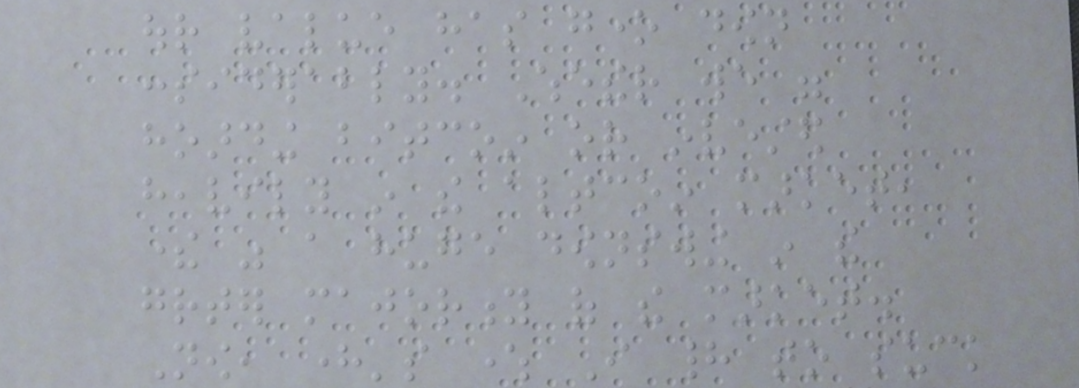our value has gone down
considerably. Whether we were
hoarding bitcoin or invested
heavily in the altcoin market,
there was a huge downswing in the
greater majority of the market.
Now, here's where I had to suck
